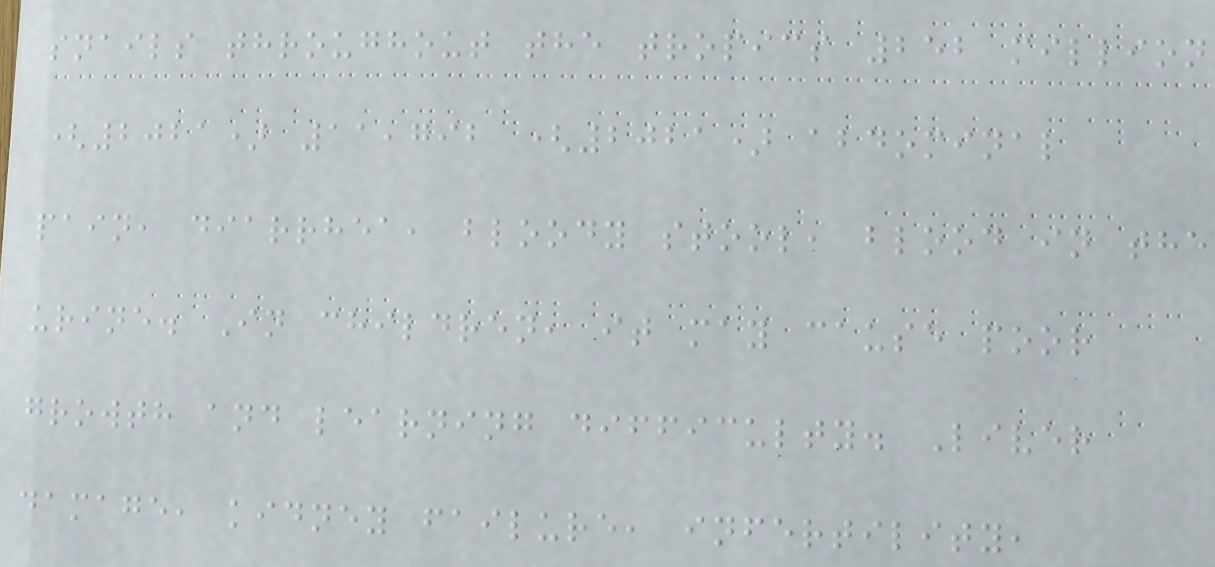snails throughout the tropics 252 million
(2021) 11,792 (2021) abdominal
pain, diarrhea, bloody stool, blood in the
urine. In children, it may cause poor
growth and learning difficulty. Liver
damage, kidney failure, infertility,
